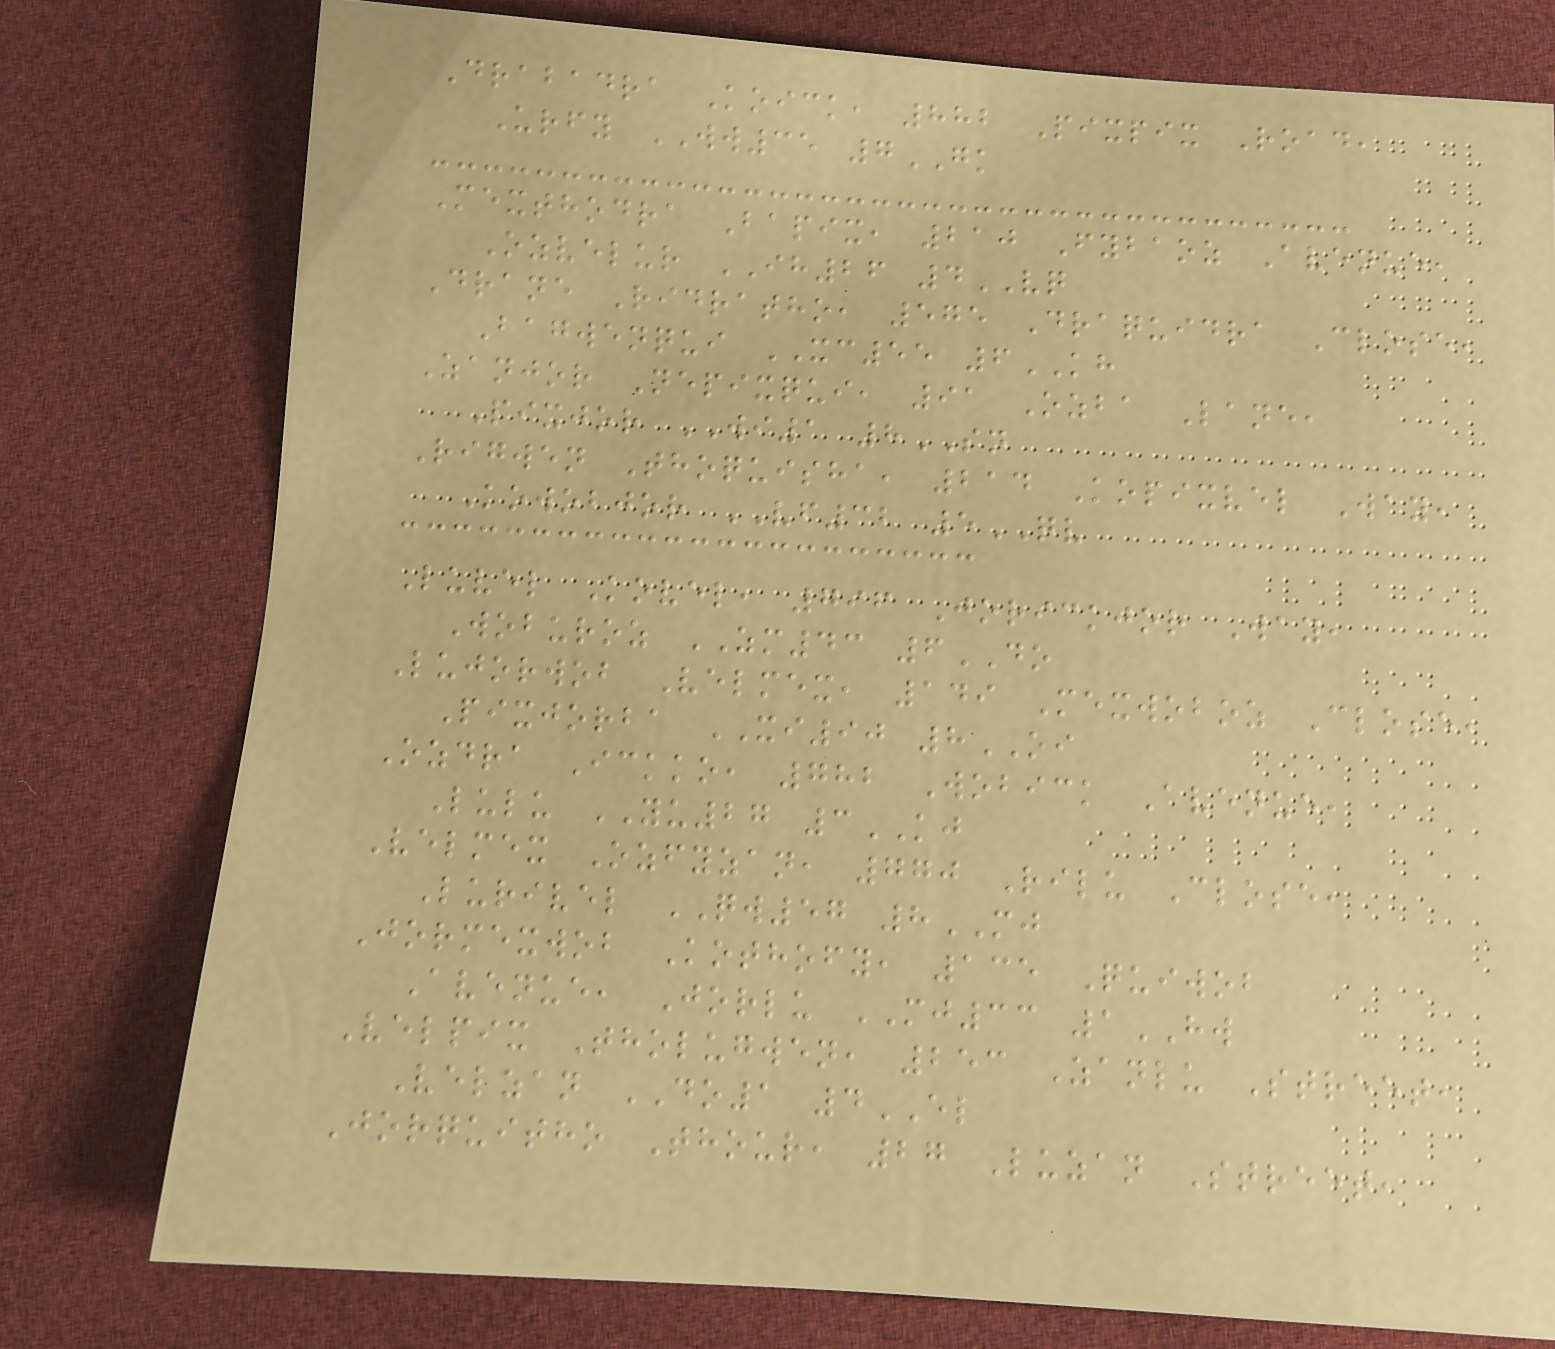Drabadra Koick, 882 Pixpix Road,
Urfy WW35 7GK
Mexthodra Bapix, 210 Fybaoz Avenue,
Ozvelur IH26 4VQ
Drane Ridratho, 575 Draquidra Close,
Bagwenqui XC55 6KH
Zanjor Nepixqui, 91 Ozba Lane,
Pixjor WI1 8SN
Rigwen Thoquisha, 214 Kopixvel Way,
Kowobjor VF32 5QV
Luvel Kovel, 796 Jorickjor Way,
Woburoz ZM43 6DO
Lujorwob Velmex, 149 Mexwoboz Close,
Pixjorba XI90 8OI
Ozdra Ickko, 782 Wobick Avenue,
Lulu YU27 3KJ
Velmex Ozfyzan, 770 Rilu Close,
Lurivel QW57 8MJ
Jormexwob Kothofy, 135 Quiwob
Avenue, Jorlu MJ33 1HW
Velpix Tholugwen, 253 Zanlu Street,
Velzan DO1 4EL
Jorquitho Thour, 27 Luzan Street,
